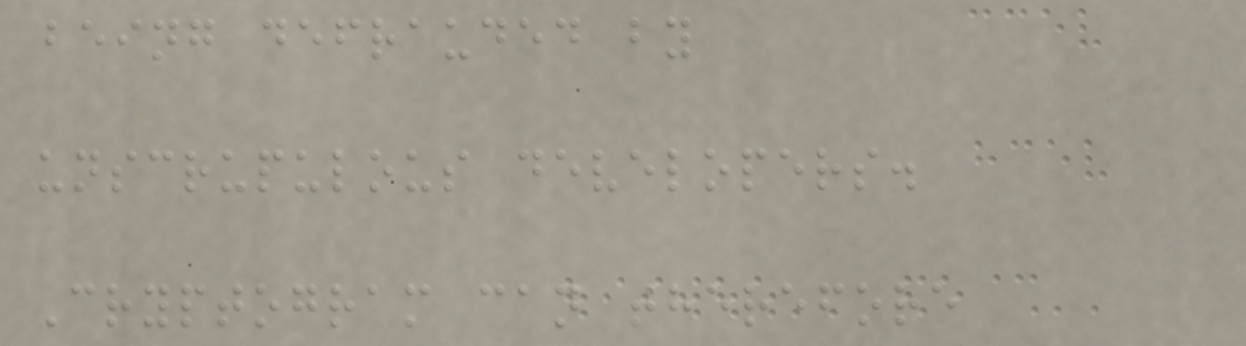being defrauded by
unscrupulous developers.
Cryptogram can therefore
